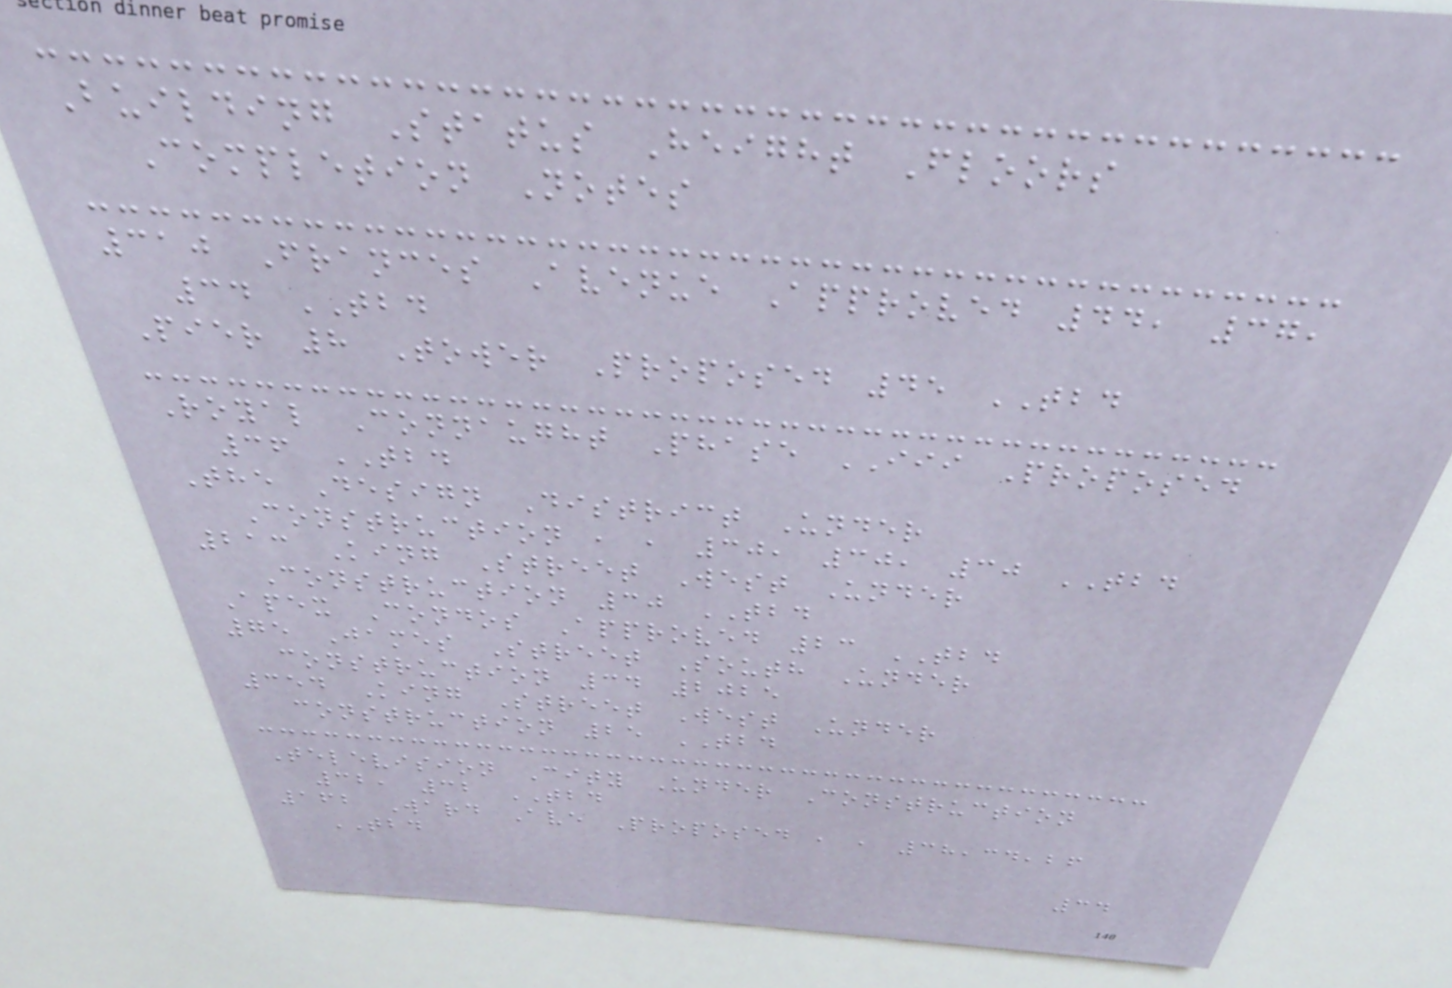Building Status Height Floors
Completion Notes
310 Frances Avenue Approved 44, 37,
34 TBD
Pier 8 Tower Proposed 45 TBD
Royal Connaught Phase III Proposed
36 TBD
The Design District Under
Construction , , 30, 30, 30 TBD
213 King Street West Under
Construction 30 TBD
Apex Condos Approved 23 TBD
75 James Street South Under
construction 34 2025
354 King Street West Under
construction 25 TBD
Television City Under Construction
32, 32 TBD
162 Ward Ave Proposed , , 38,34,26
TBD
34
